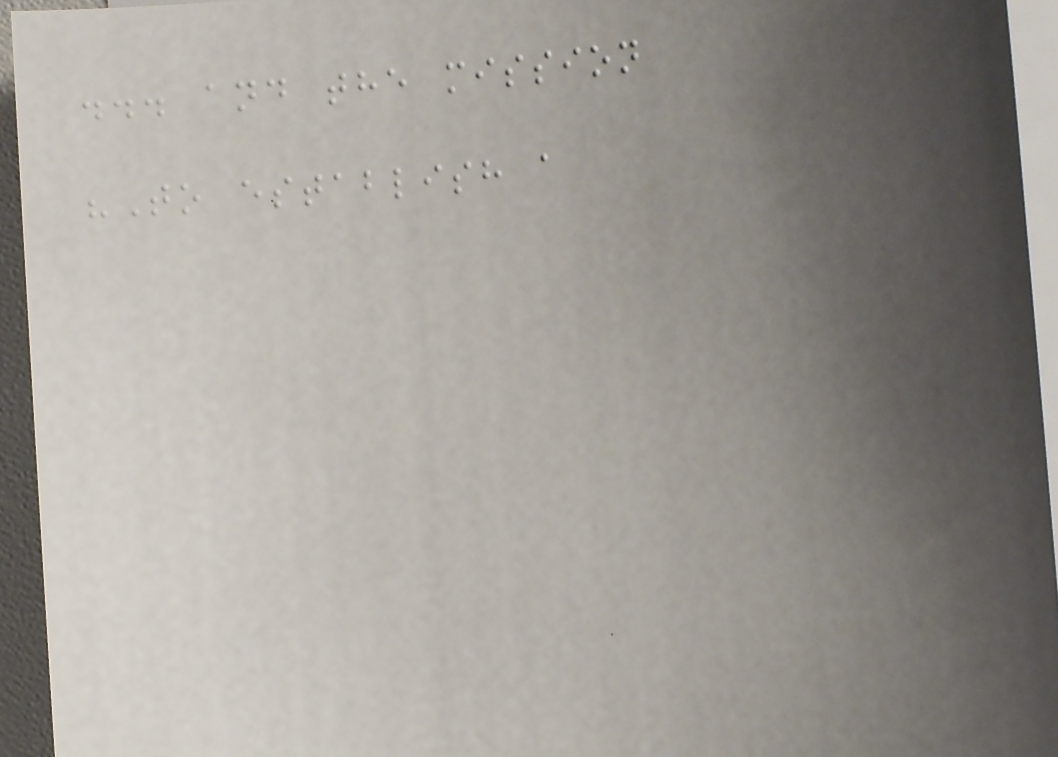... and the mission
"To establish a
